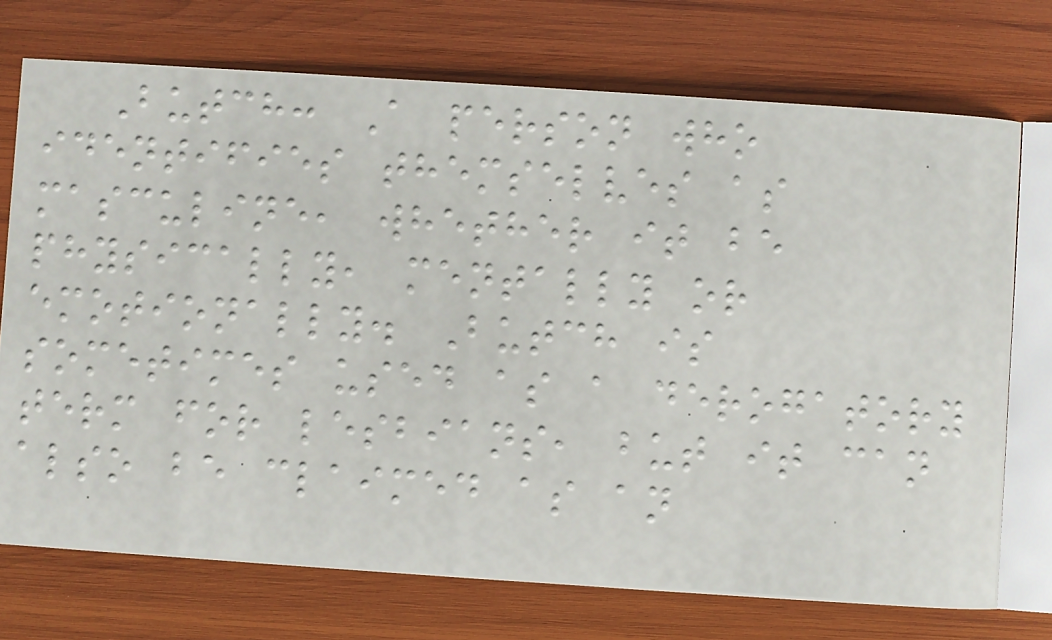Butch: A person who
identifies themselves as
masculine, whether it be
physically, mentally or
emotionally. Butch is
sometimes used as a derogatory
term for lesbians, but it can
also be claimed as an
